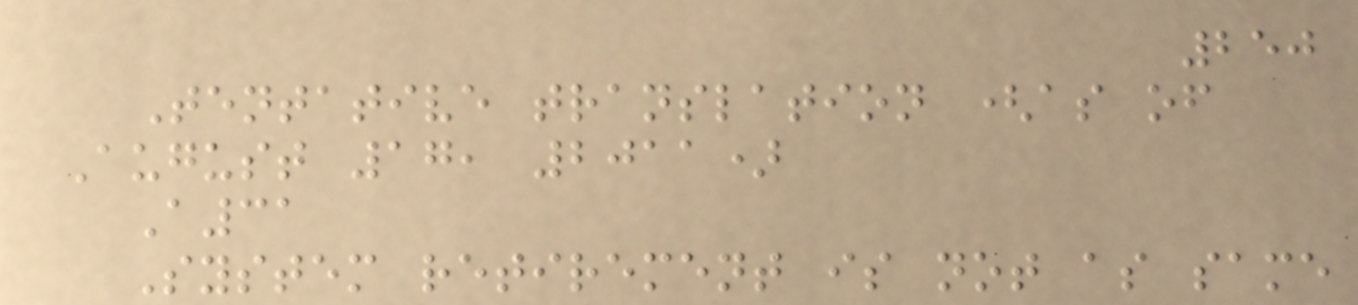250
Tentative translation (as of
August 17, 2011)
A31
System retirement is not as same
